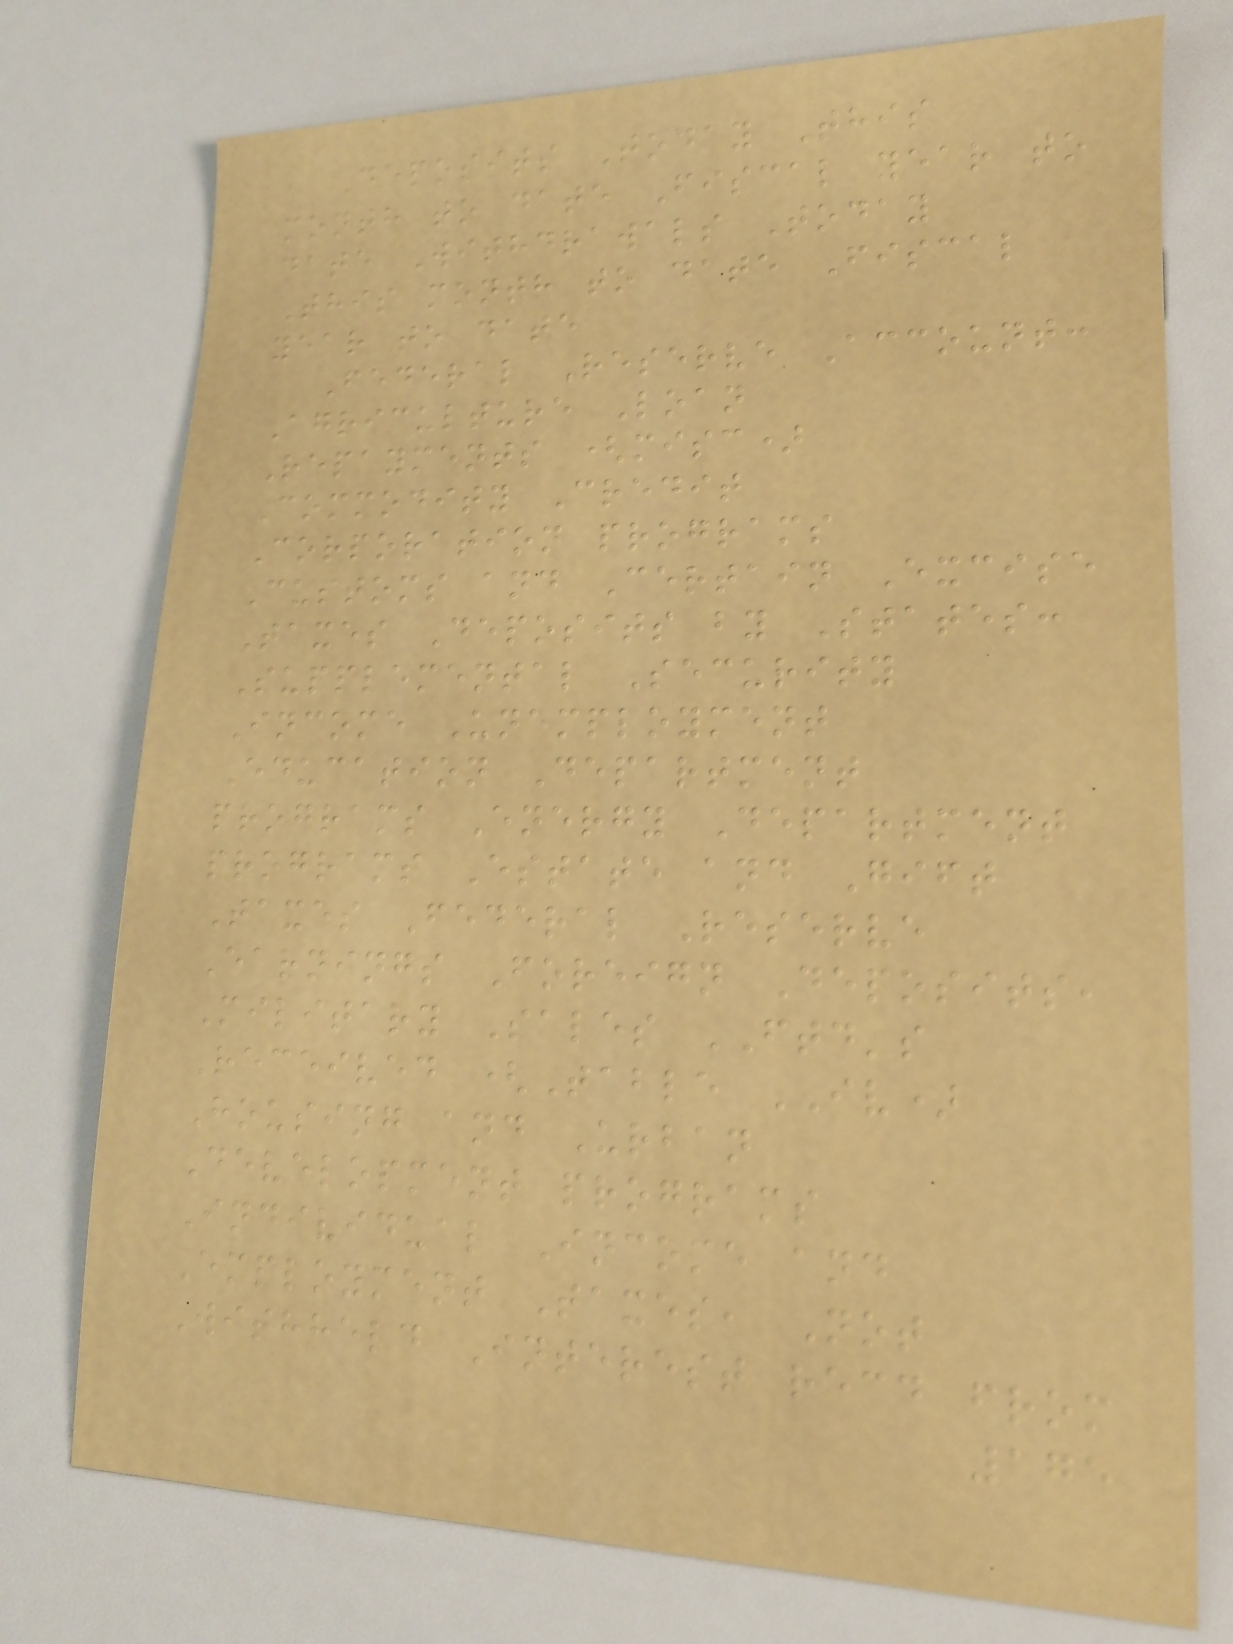Deposits Today This
month to date Fiscal year to
date Withdrawals Today
This month to date Fiscal
year to date
Federal Reserve Account:
Agriculture Loan
Repayments (misc)
Commodity Credit
Corporation programs
Customs and Certain Excise
Taxes Deposits by States:
Supplemental Security
Income Unemployment
Education Department
programs Energy Department
programs Estate and Gift
Taxes Federal Reserve
Earnings Foreign Deposits,
Military Sales FTD's
Received (Table IV)
Housing and Urban
Development programs
Individual Income and
Employment Taxes, Not
Withheld Interest recd from
175
